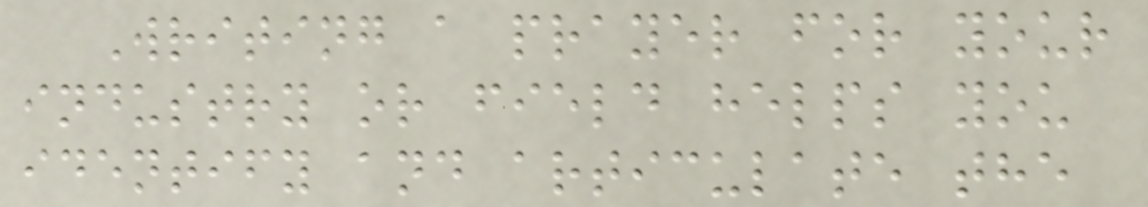Writing a prayer for your
industry or field helps you
identify and articulate the
